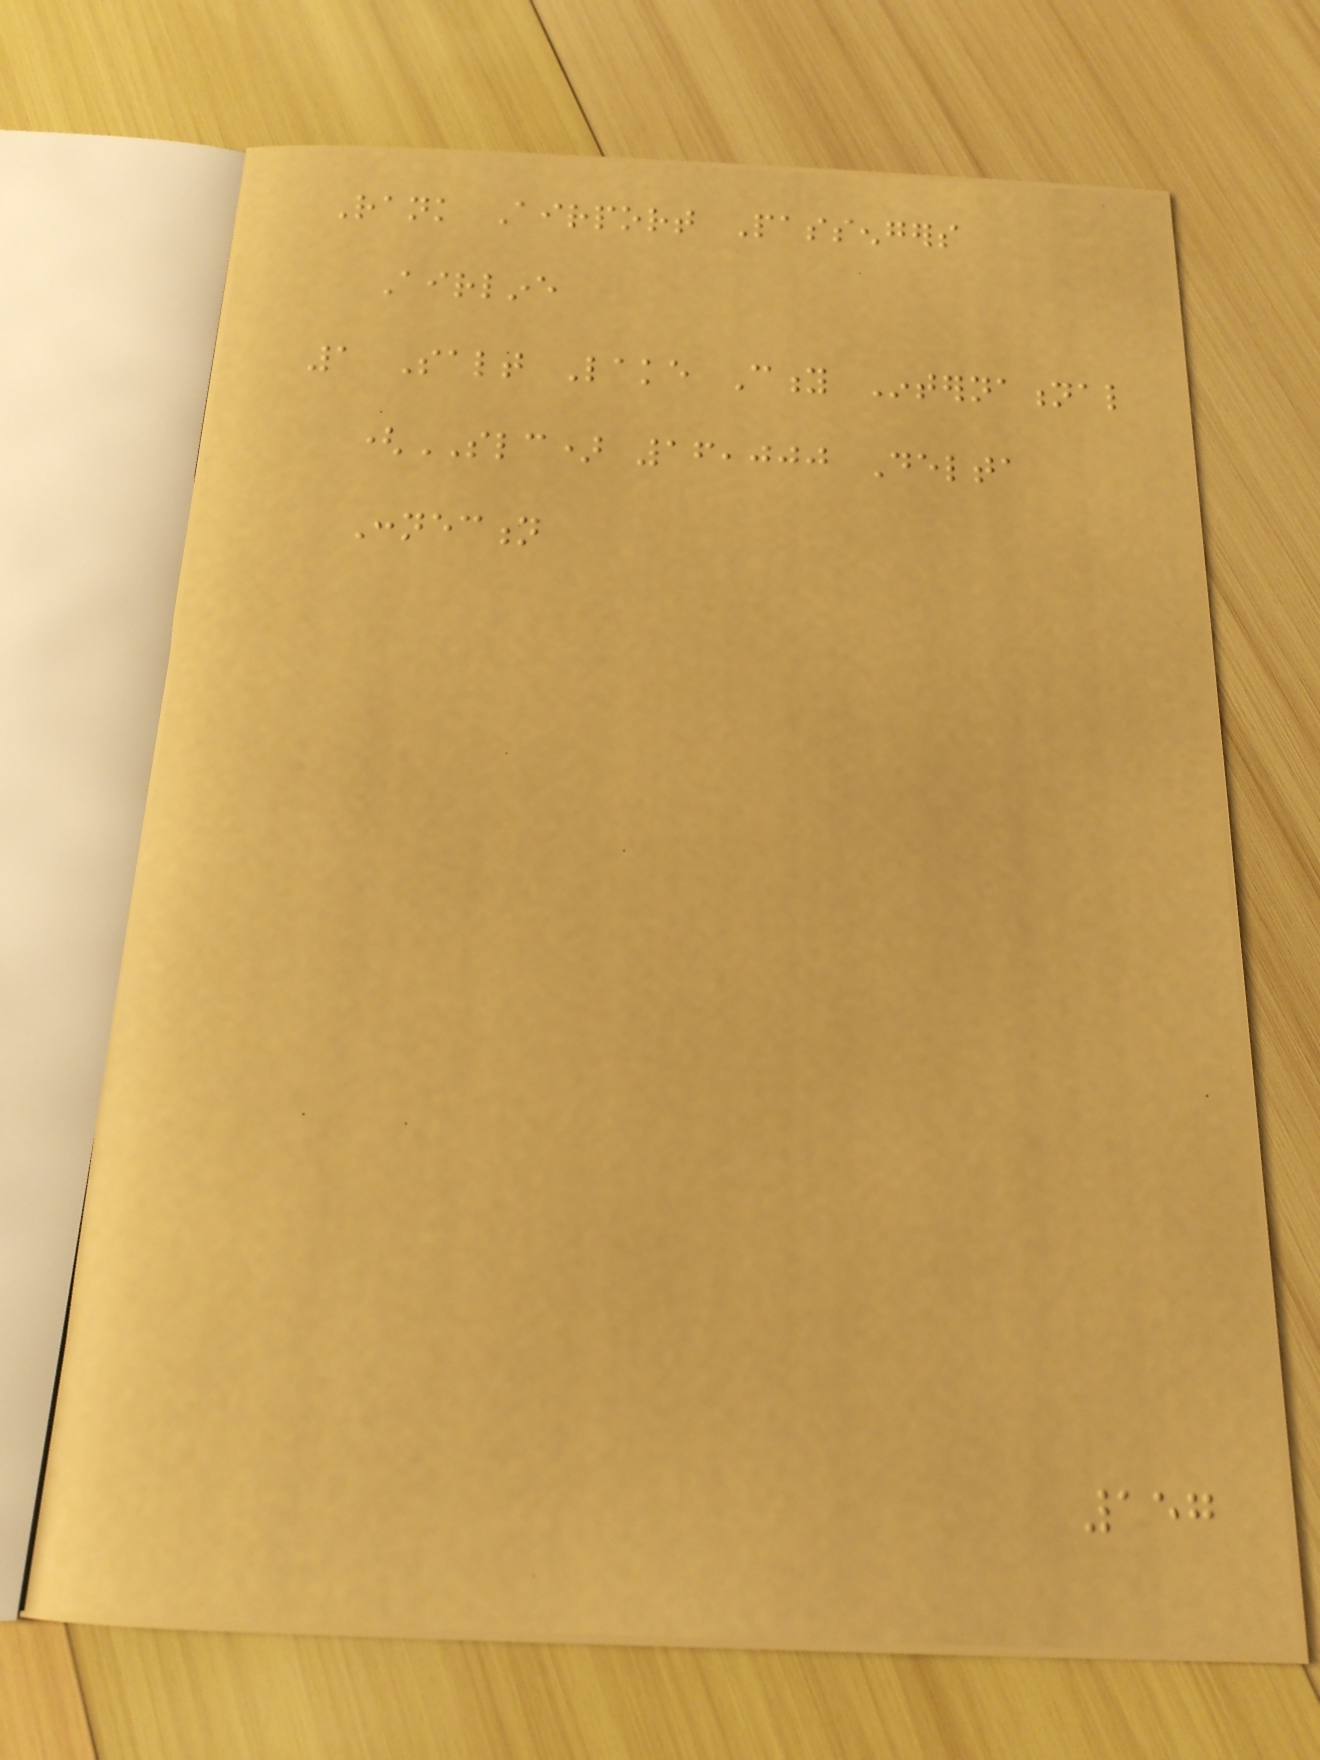Rank Airport Passengers
Airline
1 Salt Lake City International
(SLC) 16,000 Delta
Connection
157
